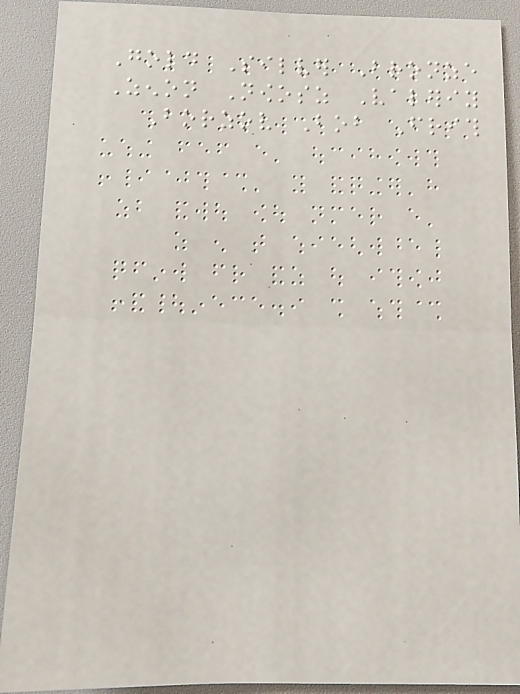Gold Silver Bronze
Zenon Nowosz Valeriy
Borzov Bob Frith
